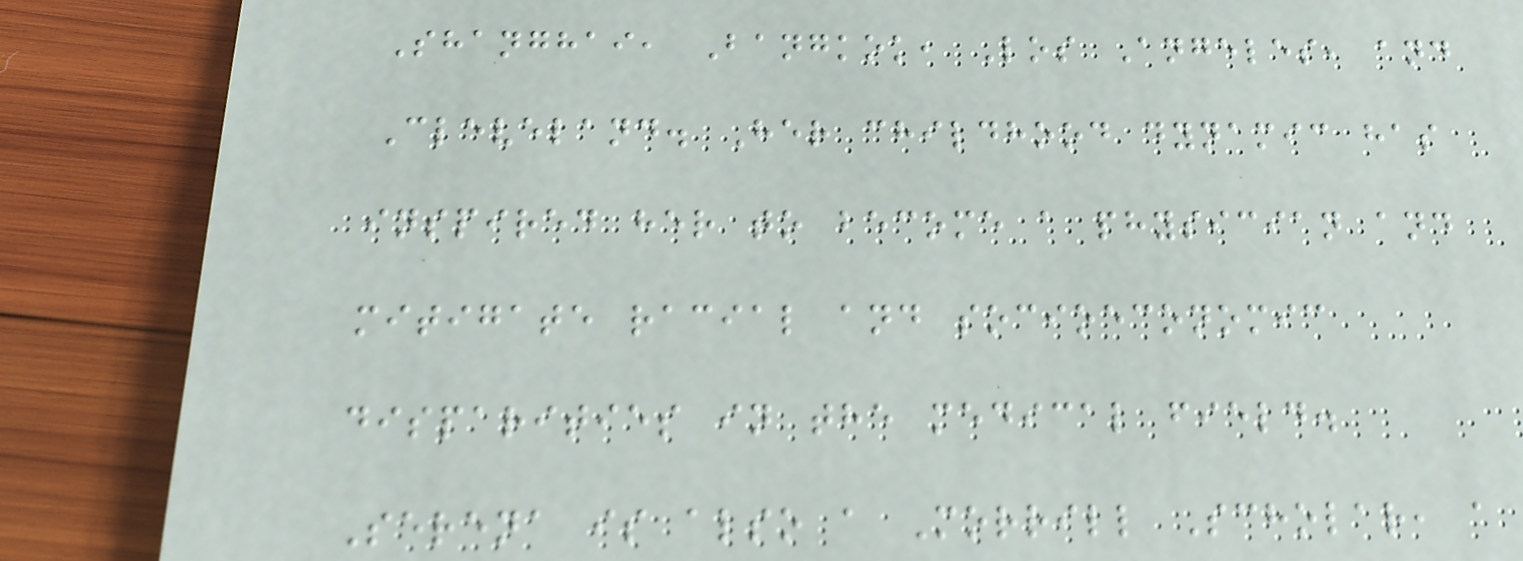Shanghai, Bangkok, Los Angeles, and
Cleveland. Her childhood dynamic has
inspired her to become a physician and
mitigate racial and socioeconomic
disparities in the medical field.
Serena is also a Morrill Scholar, a
